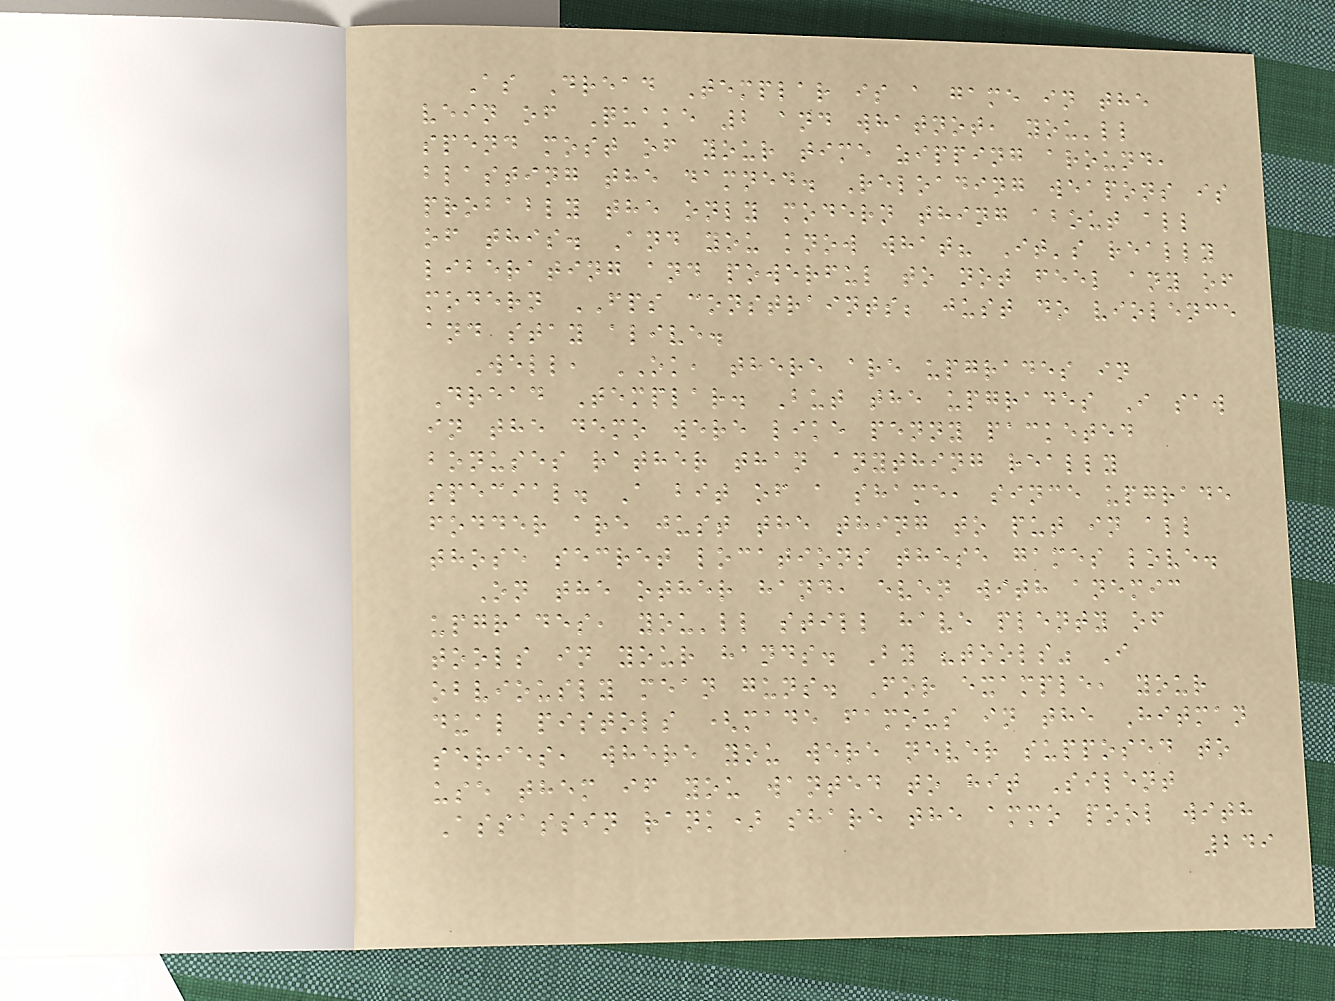As Dread Templar is a game in the
vein of Quake 2 and whatnot, you'll
spend most of your time zipping around,
blasting the damned. Reloading weapons is
probably the only modern thing about all
of this. And you know what? It's really
liberating and powerful to not feel any of
modern FPS constraints; just do violence
and stay alive.
Well, OK, there are upgrades in
Dread Templar. But the upgrades I saw
in the demo were like penny packeted
bonuses rather than anything really
special. A bit of a shame, since upgrade
fodder are just the thing to put in all
those secret locations these games love.
On the other hand, even with anemic
upgrades, you'll still have plenty of
tools in your hands. By "tools" I
obviously mean guns. For example, your
dual pistols (made famous in the Hitman
series, where you were never supposed to
use them if you wanted to hit Silent
Assassin rank) share the ammo pool with
249
